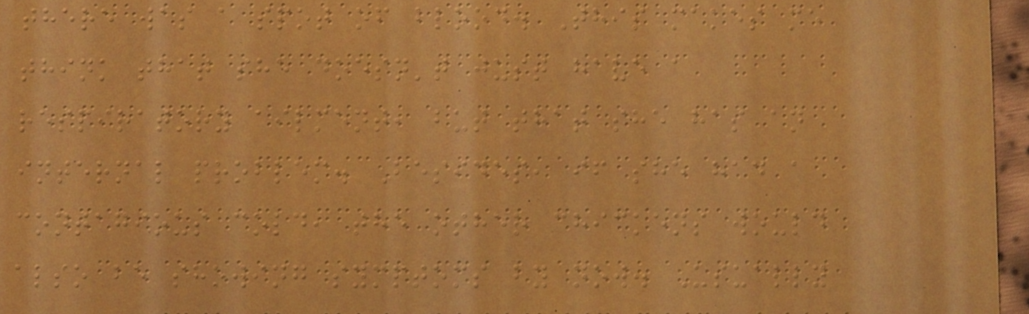there was a spot of blood. This makes me
think that she doesn't just have a
respiratory ailment, but that she has an
internal problem. Besides, if she had a
contagious cold, the other chickens would
also be showing symptoms by now. Usually
